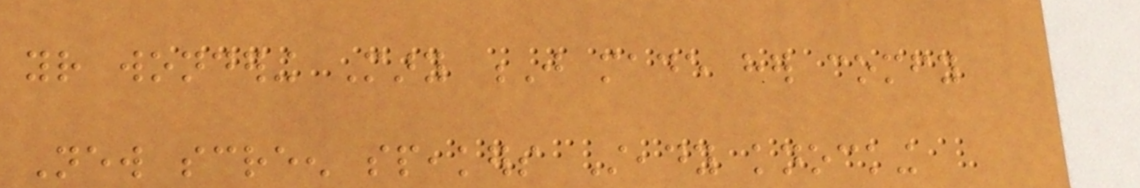your wondering Mary J made her comfy
New screen speakers Steady knocking
